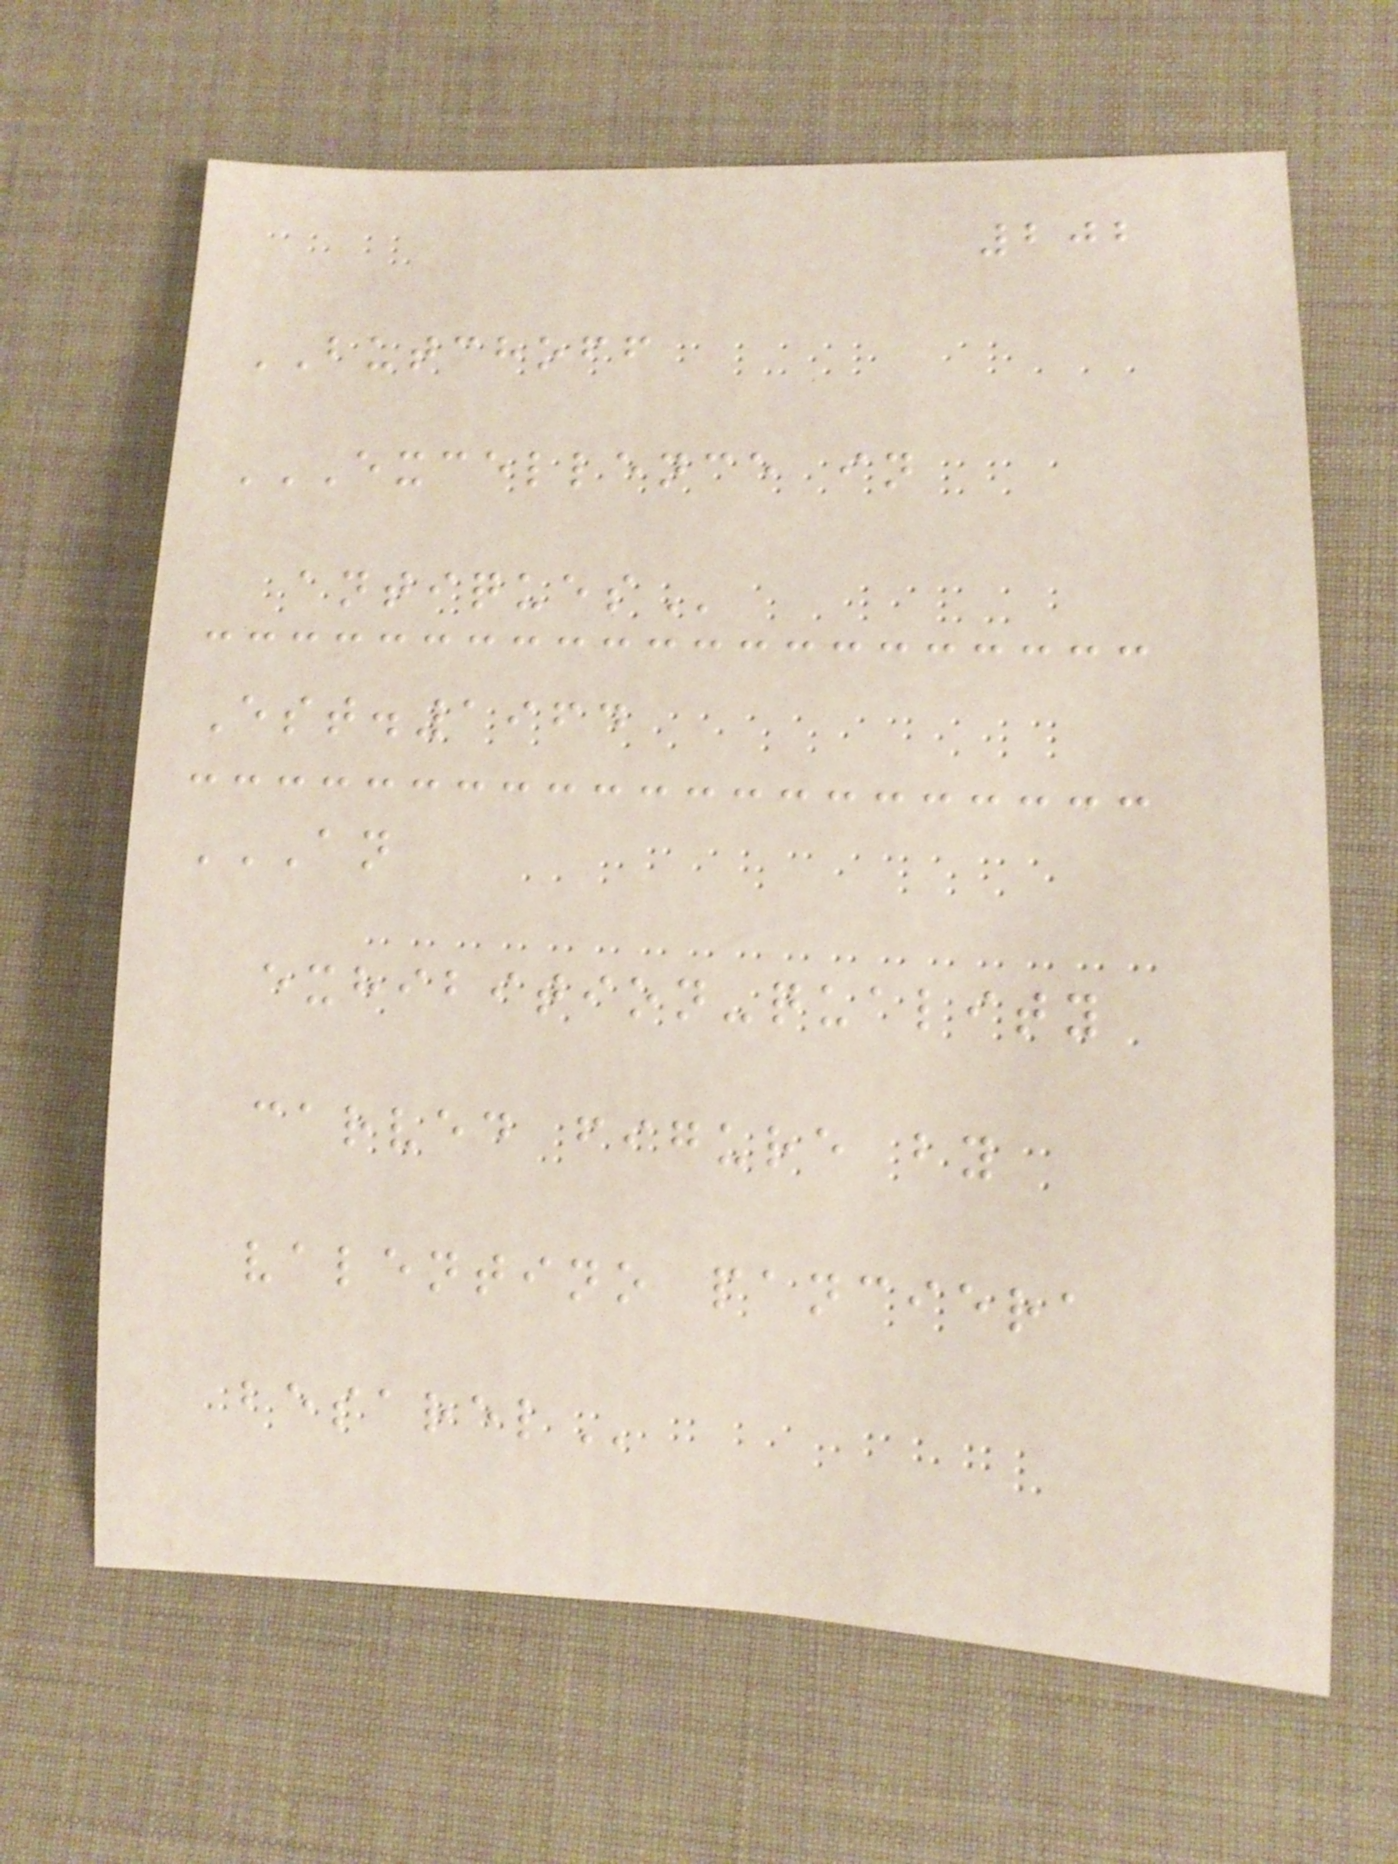202
BUTCHOFF
EXCELLENCE IN
ANTIQUES
Est.1964
AN
EXHIBITION-QUALITY
CARVED FIGURE BY
VALENTINO PANCIERA
BESAREL
